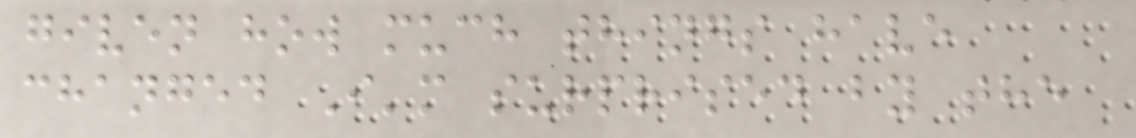given how much things have
changed I'm surprised by the
